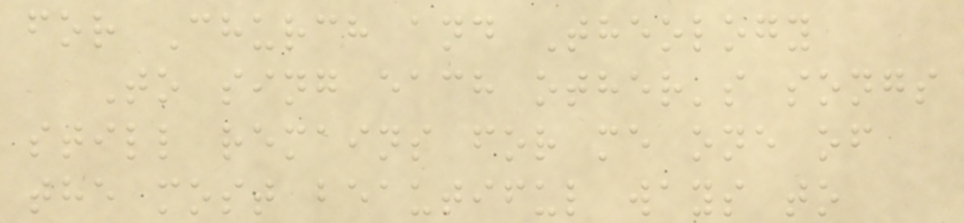for Church and Theology
To sing each other's songs
still remains for me one of
the most beautiful ways to
